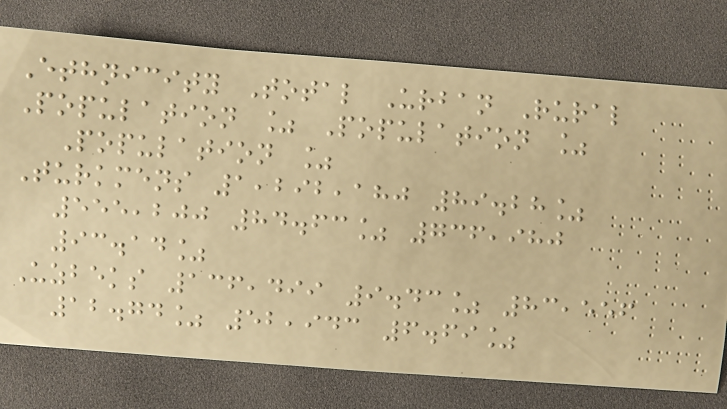Ethnicity Total Urban Rural
Population % Population %
Population %
Turkmens 1,292,180 89.28%
555,200 84.63% 736,980
93.14%
Uzbeks 136,499 9.43% 83,556
12.74% 52,943 6.69%
